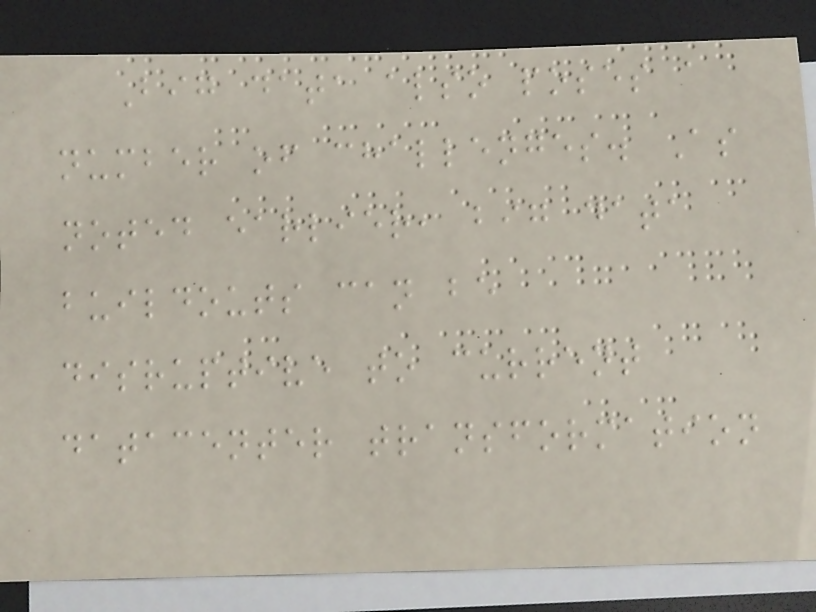Big data also poses a
number of challenges. As
noted earlier, big data
buildouts can be
disruptive to current
datacenter transformation
